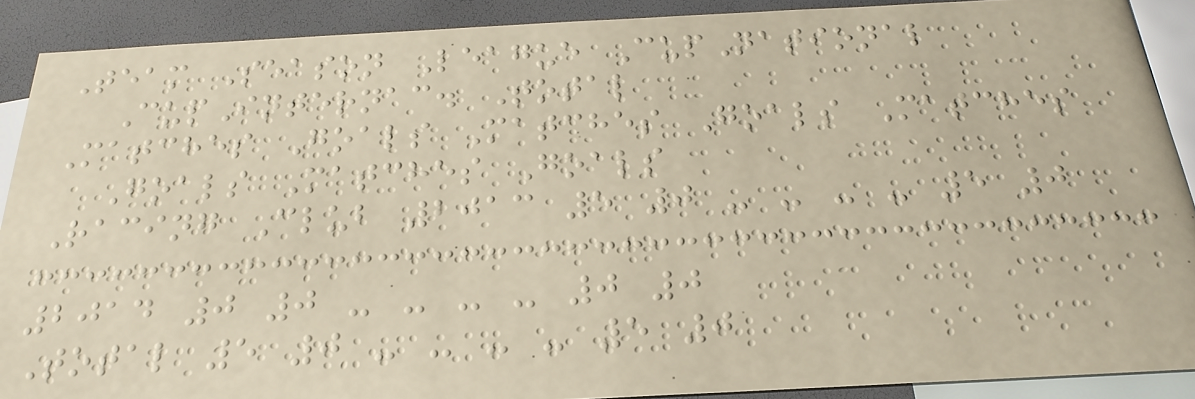Team Season League CupNational
CupInternac. Total
Matches Goals Matches Goals Matches
Goals Matches Goals
Racing Club 2013 5 0 - - - - 5 0
2014 0 0 - - - - 0 0
Total 5 0 - - - - 5 0
